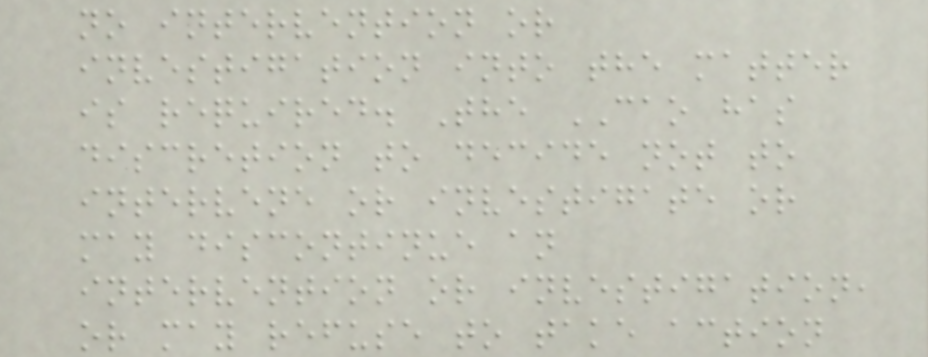no intervention or
investigation into the matter
is required. The CAO has
discretion to decide not to
intervene or investigate or
may discontinue an
intervention or investigation,
or may refuse to take action
